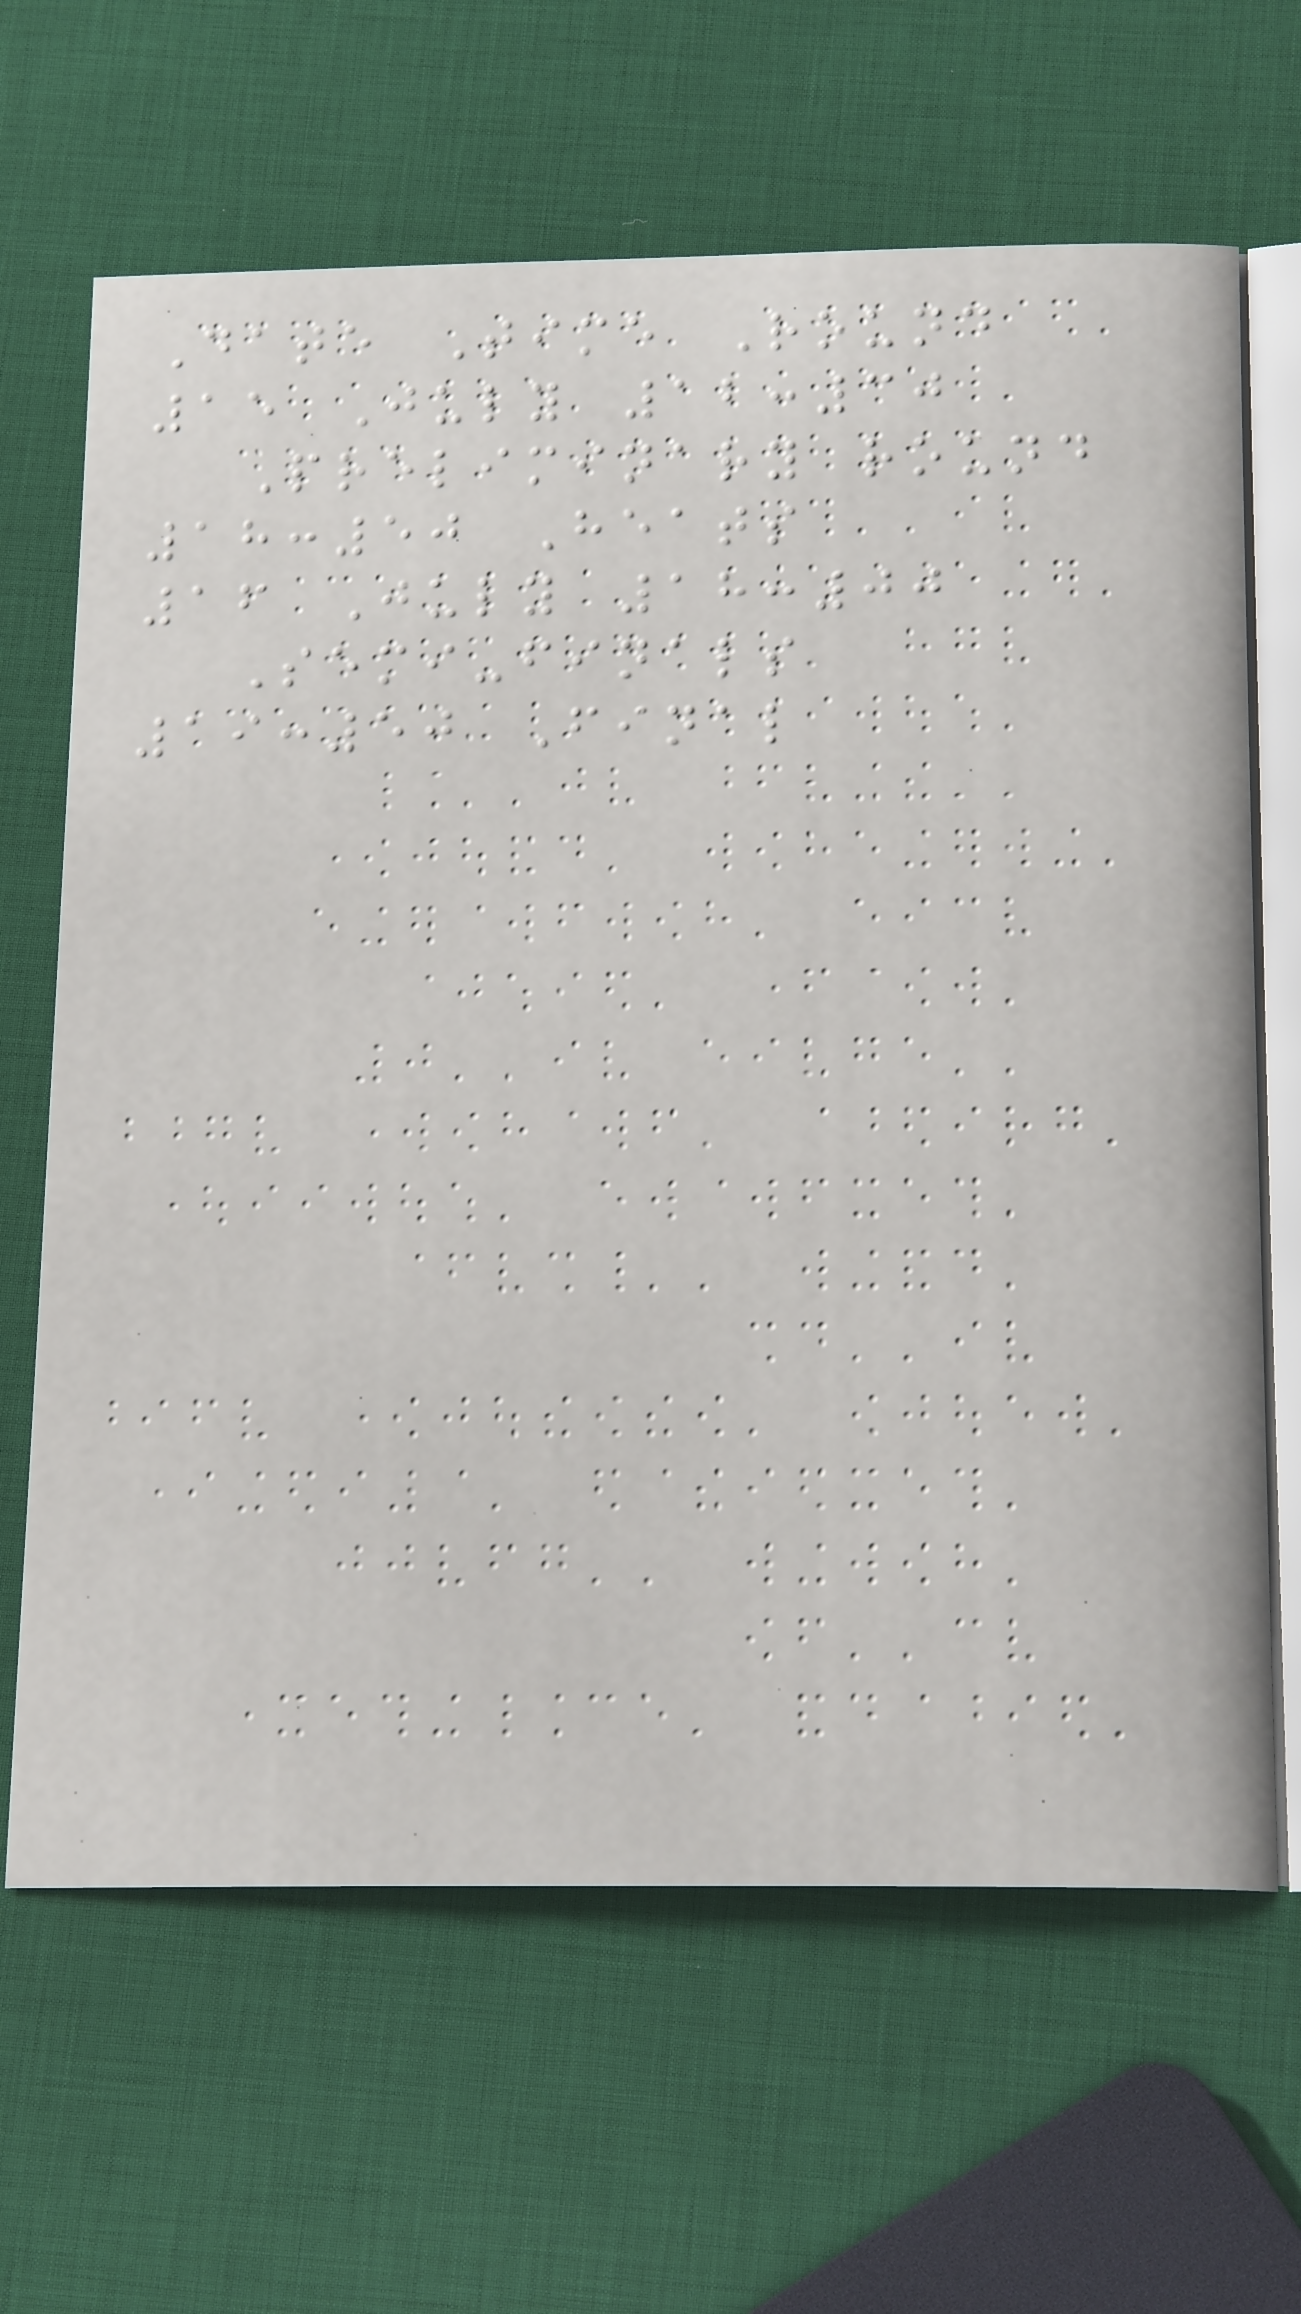Date Time Round
15 July 12:30
Preliminary round
18:50 Heats
16 July 18:00
Semi-finals
19:50 Final
